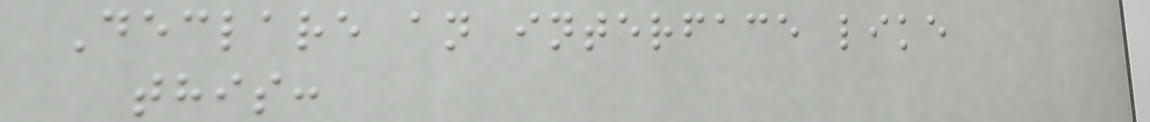Declare an interface like
this:
